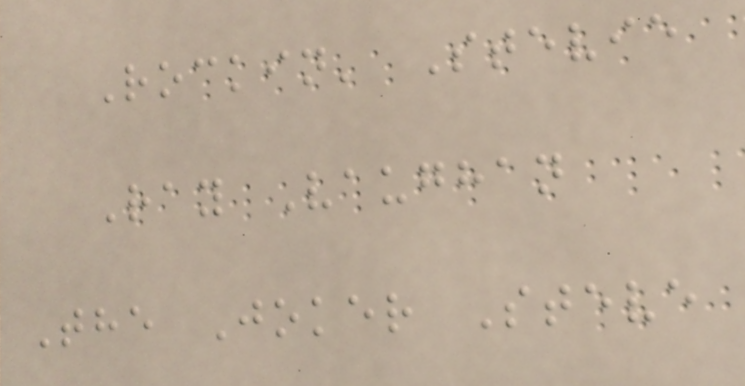Rockin' Stevie
Ray Vaughan
The Joker Steve
